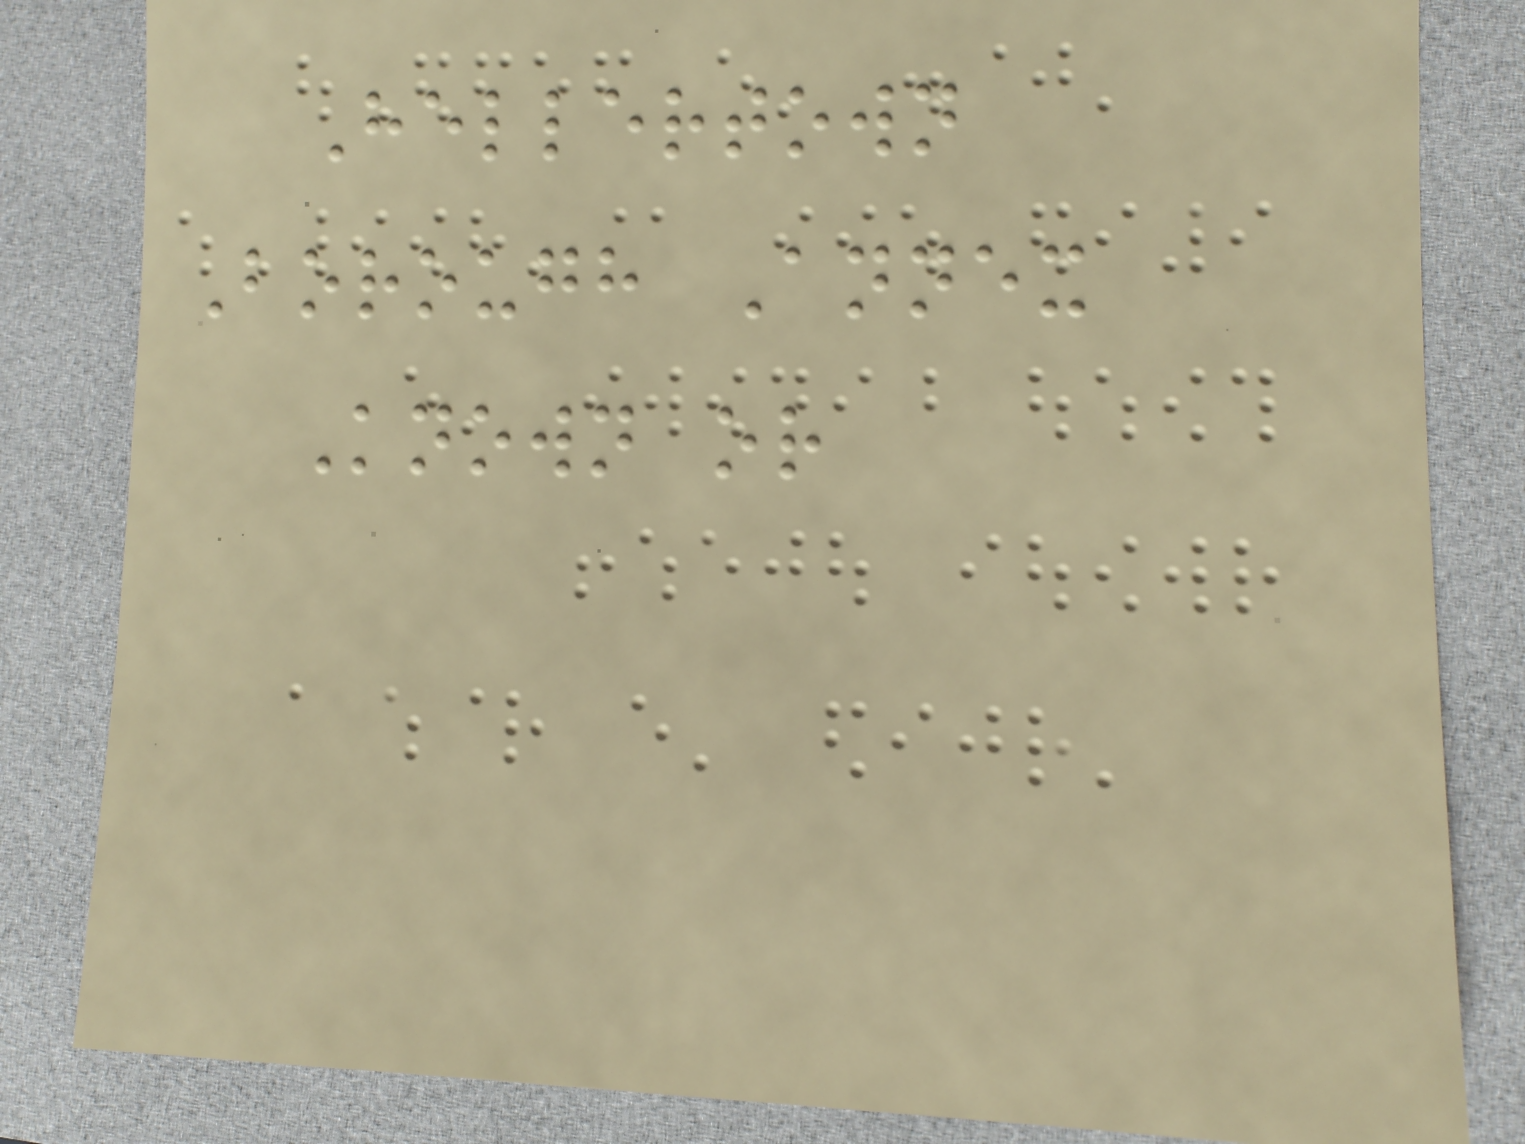Hellertown
Borough Annex
Known or
